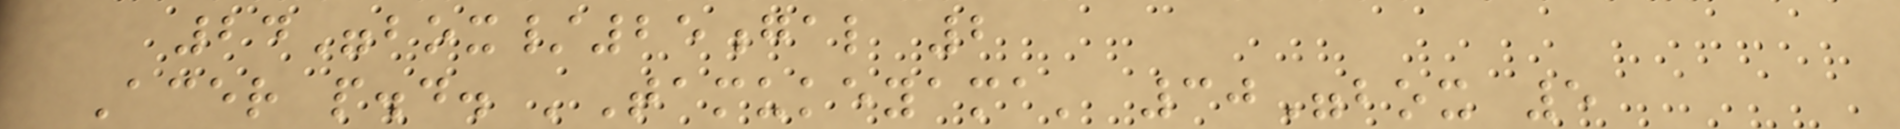24"box/25gal 2
Acer p.d. 'Tamukeyama' 30"box 5
